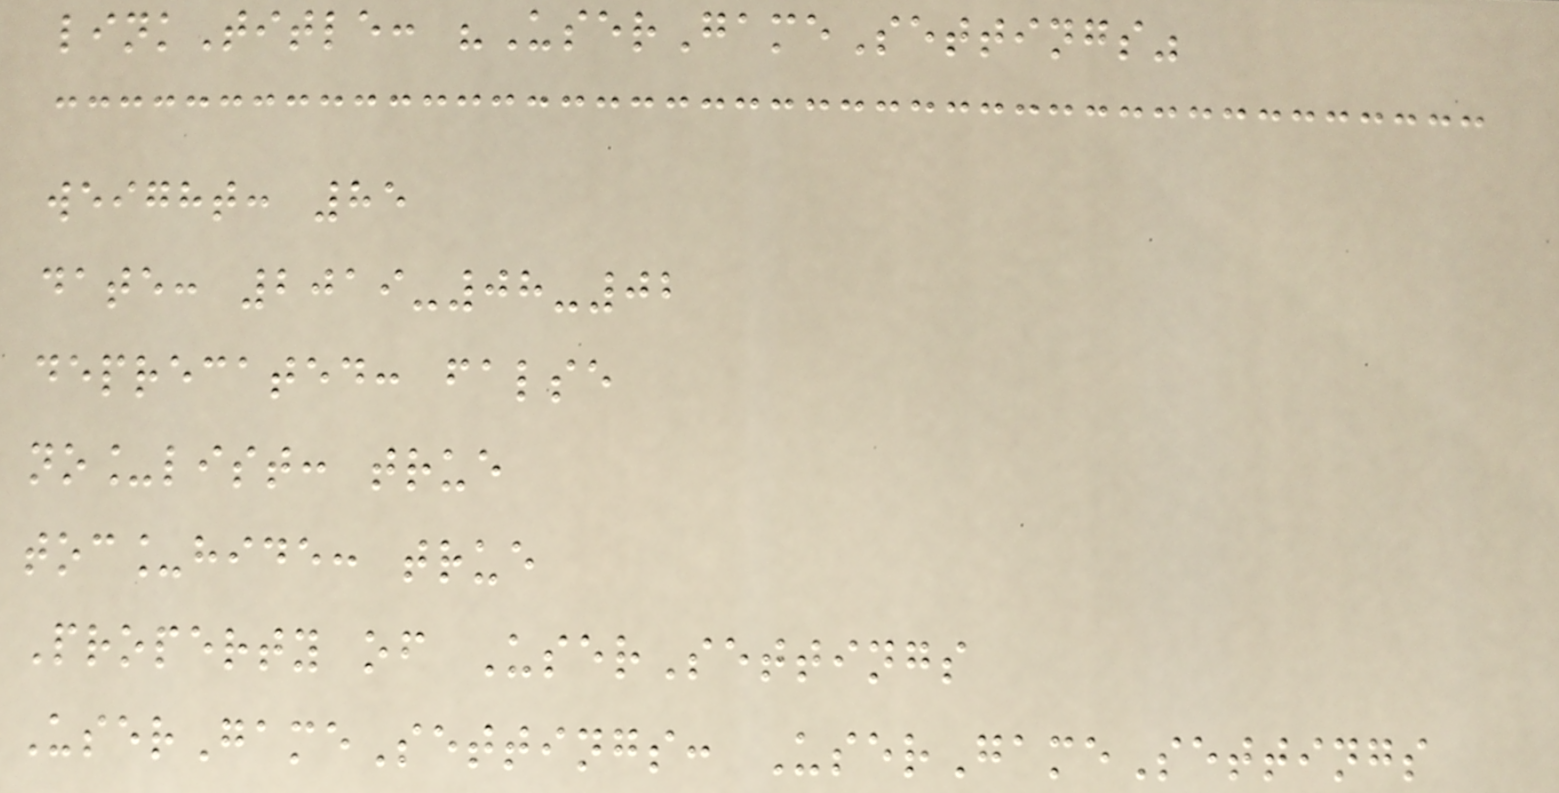linkTitle: "UserGameSettings"
weight: 85
date: 2019-08-02
deprecated: false
no_list: true
toc_hide: true
Property of UserSettings
UserGameSettings: UserGameSettings
